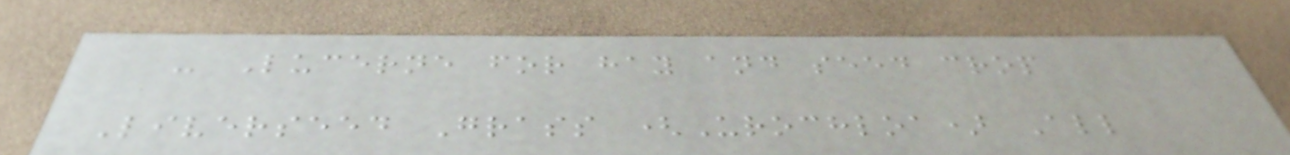- Lucerne for hay and seed crop
Liverseed Grass (Urochloa) All
